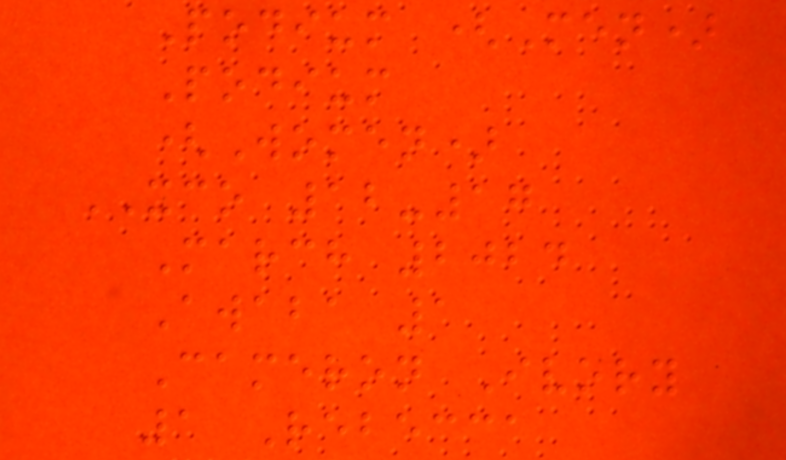Podium (Men)
Podium
(Women)
XCO 12-17
March 2024
Awaba 1
Cameron Ivory
1 Rebecca
